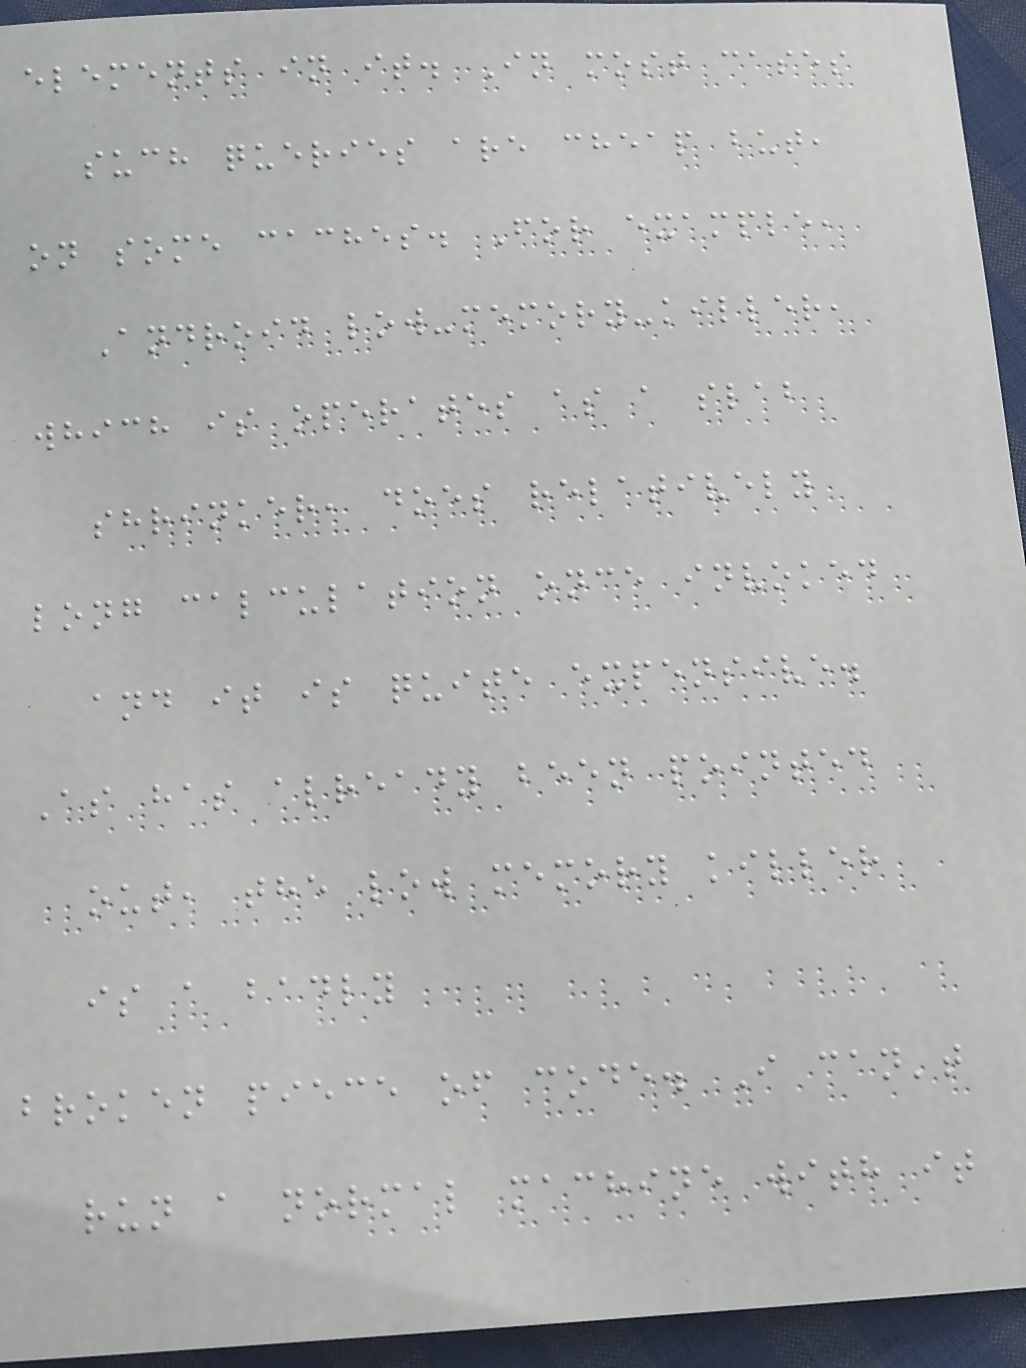elements in it. In most cases
such queries are cheap but,
on some caches. For example,
Android low-memory-killer,
which is operates as a slab
shrinker, does relatively
long calculation once invoked
and it is quite expensive.
As has already been pointed
out, the low memory killer
is a badly
broken piece of code. I can't
run a normal machine with it
